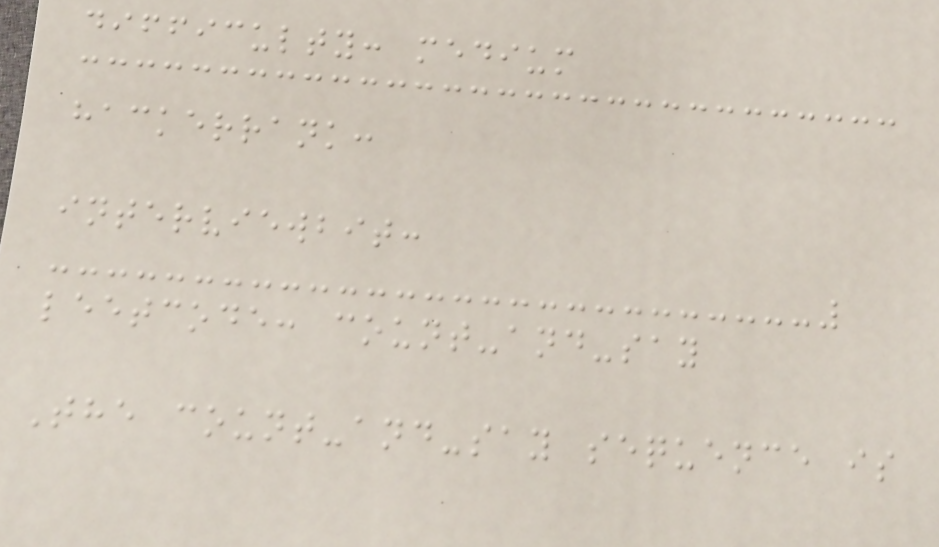difficulty: medium
hackerrank:
interviewbit:
leetcode: count-and-say
The count-and-say sequence is
